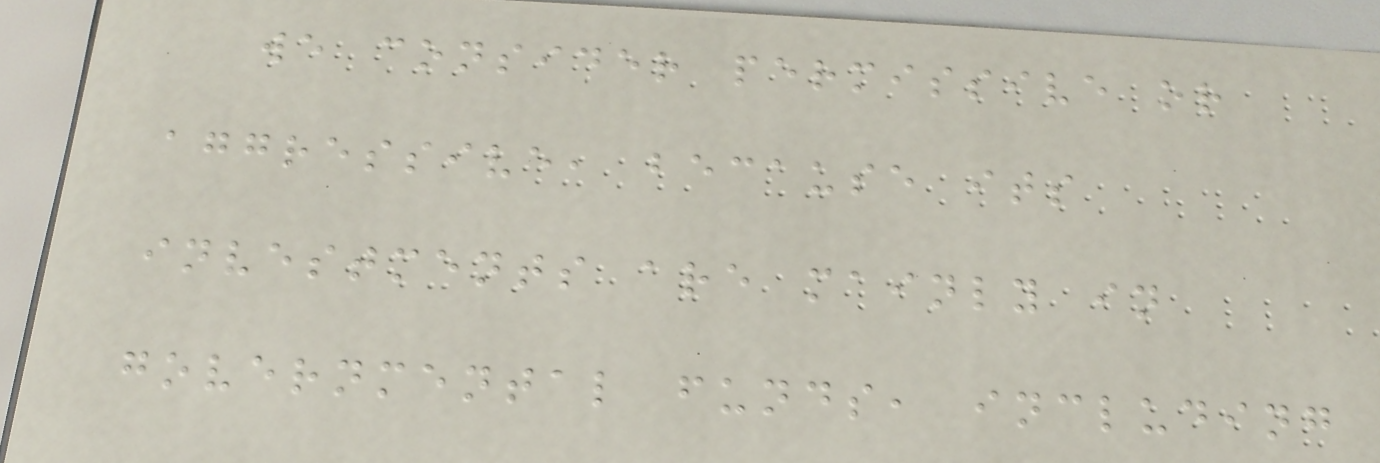we consider permissive or
aggressive, because its
investments are mainly in
governmental funds, including
